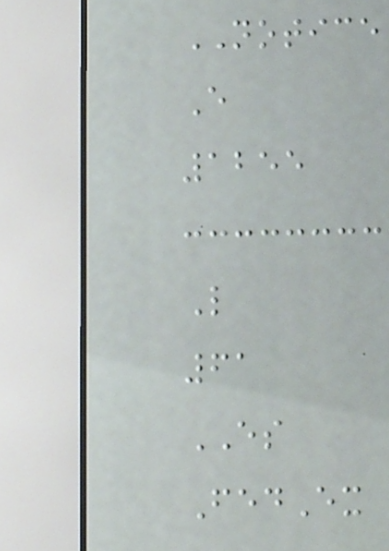NOTICE
E
1255
L
61
ES
FedEx
